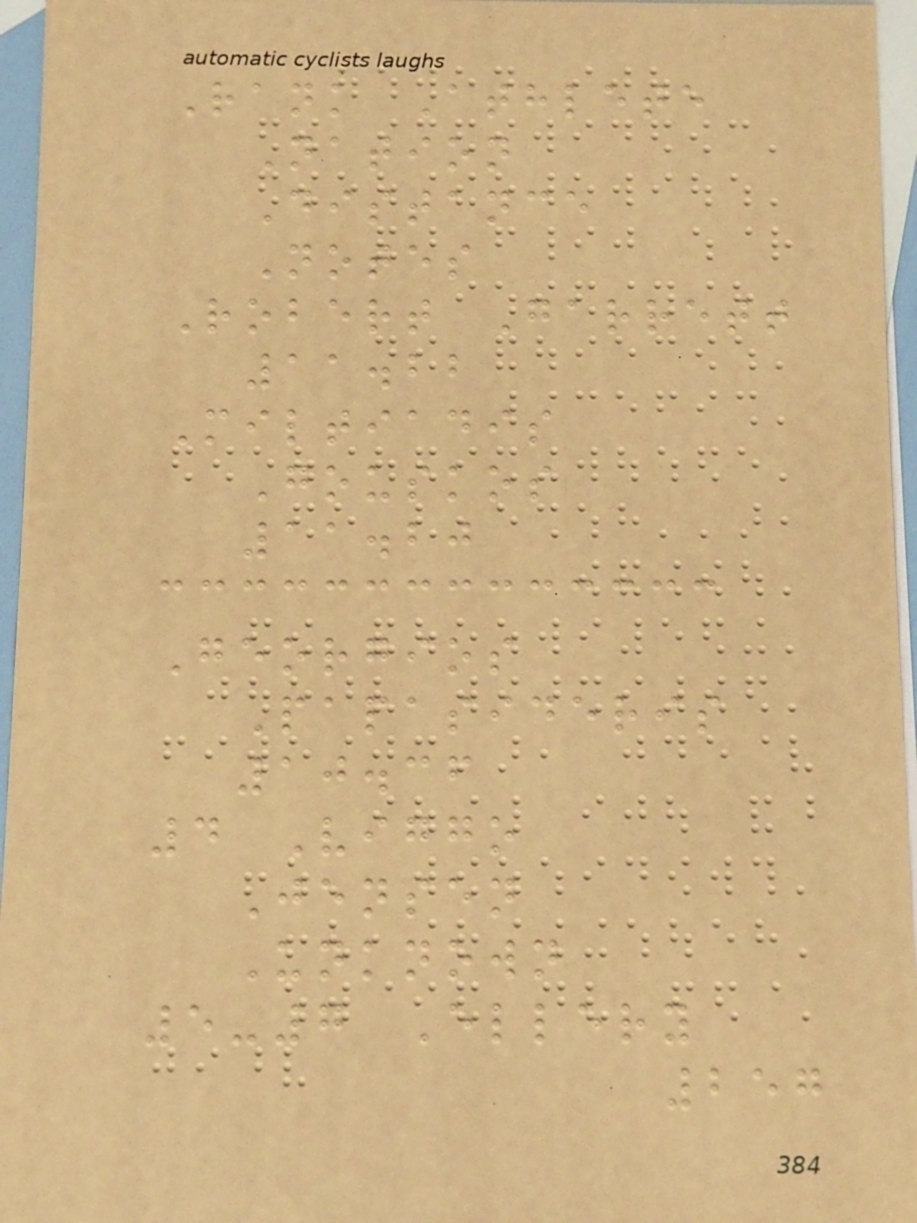Rank Athlete
Nation
Distance
Notes
Robert Garrett
11.22
Miltiadis
Gouskos
11.20
Georgios
Papasideris
10.36
4 Viggo
Jensen
Unknown
5-7 Ellery
257
